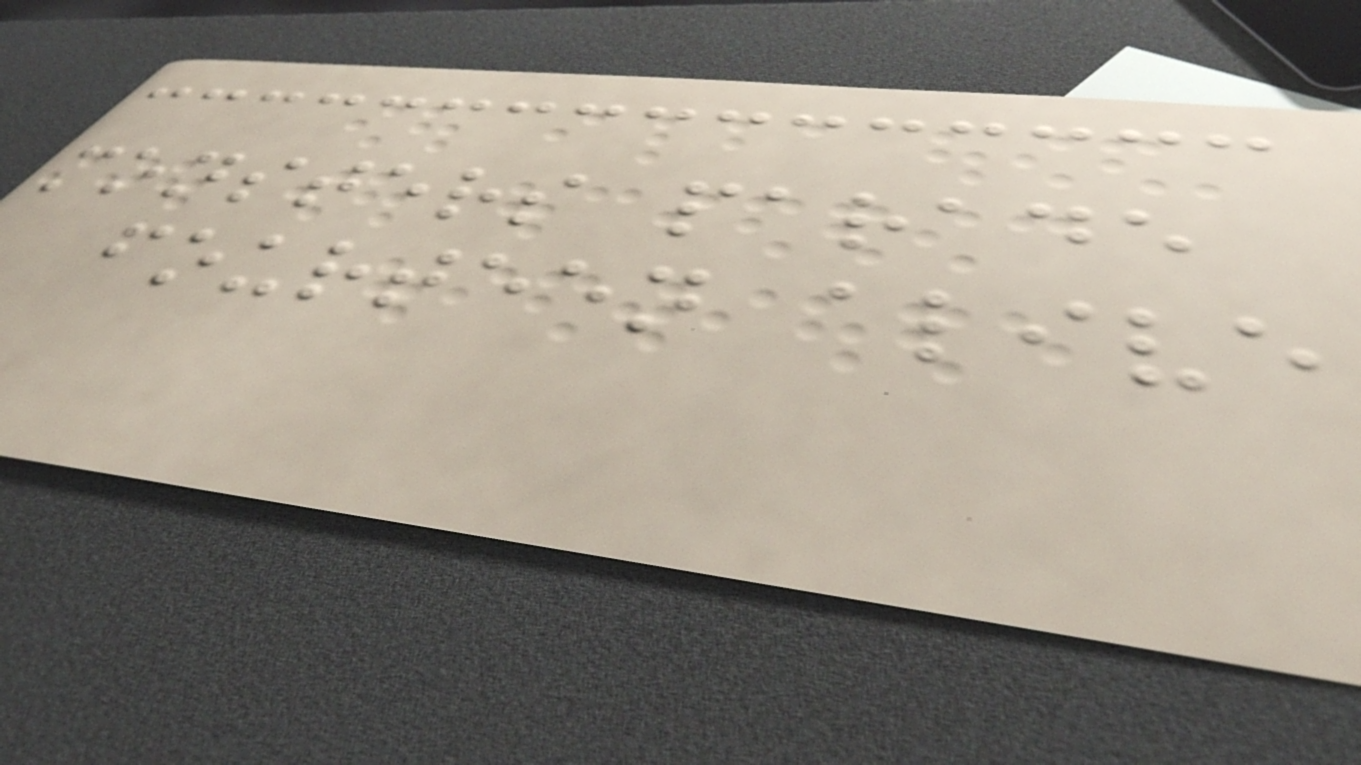monsters parade
fourteen alive
